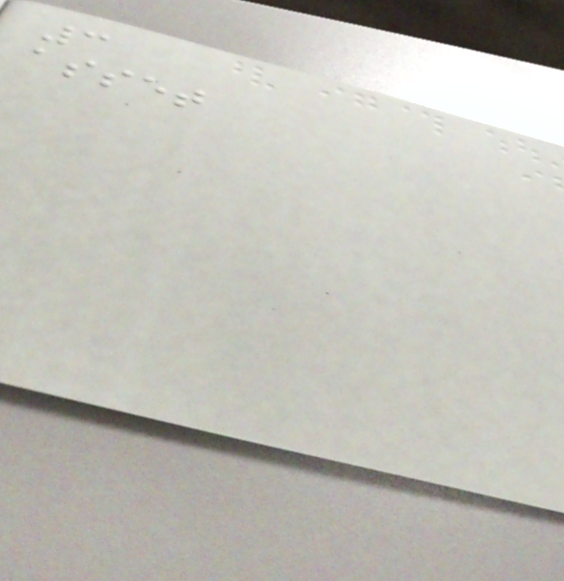3
asset
